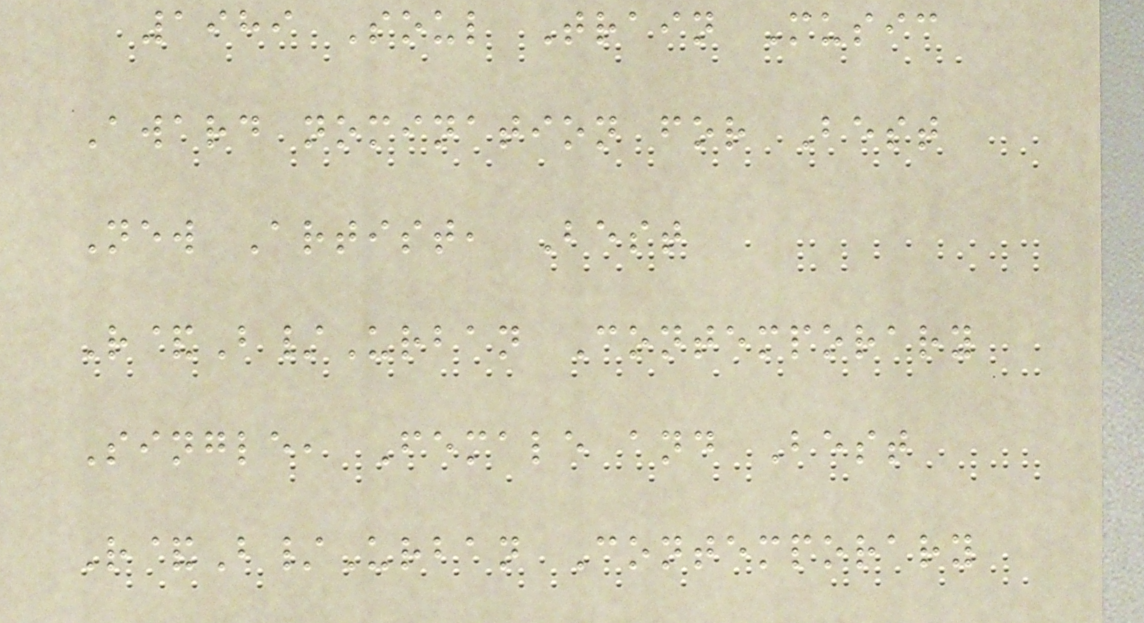1989 Soul Train Music
Award nomination for Best
New Artist, Best
R&B/Urban Contemporary
Single, Female and Best
R&B/Urban Contemporary
